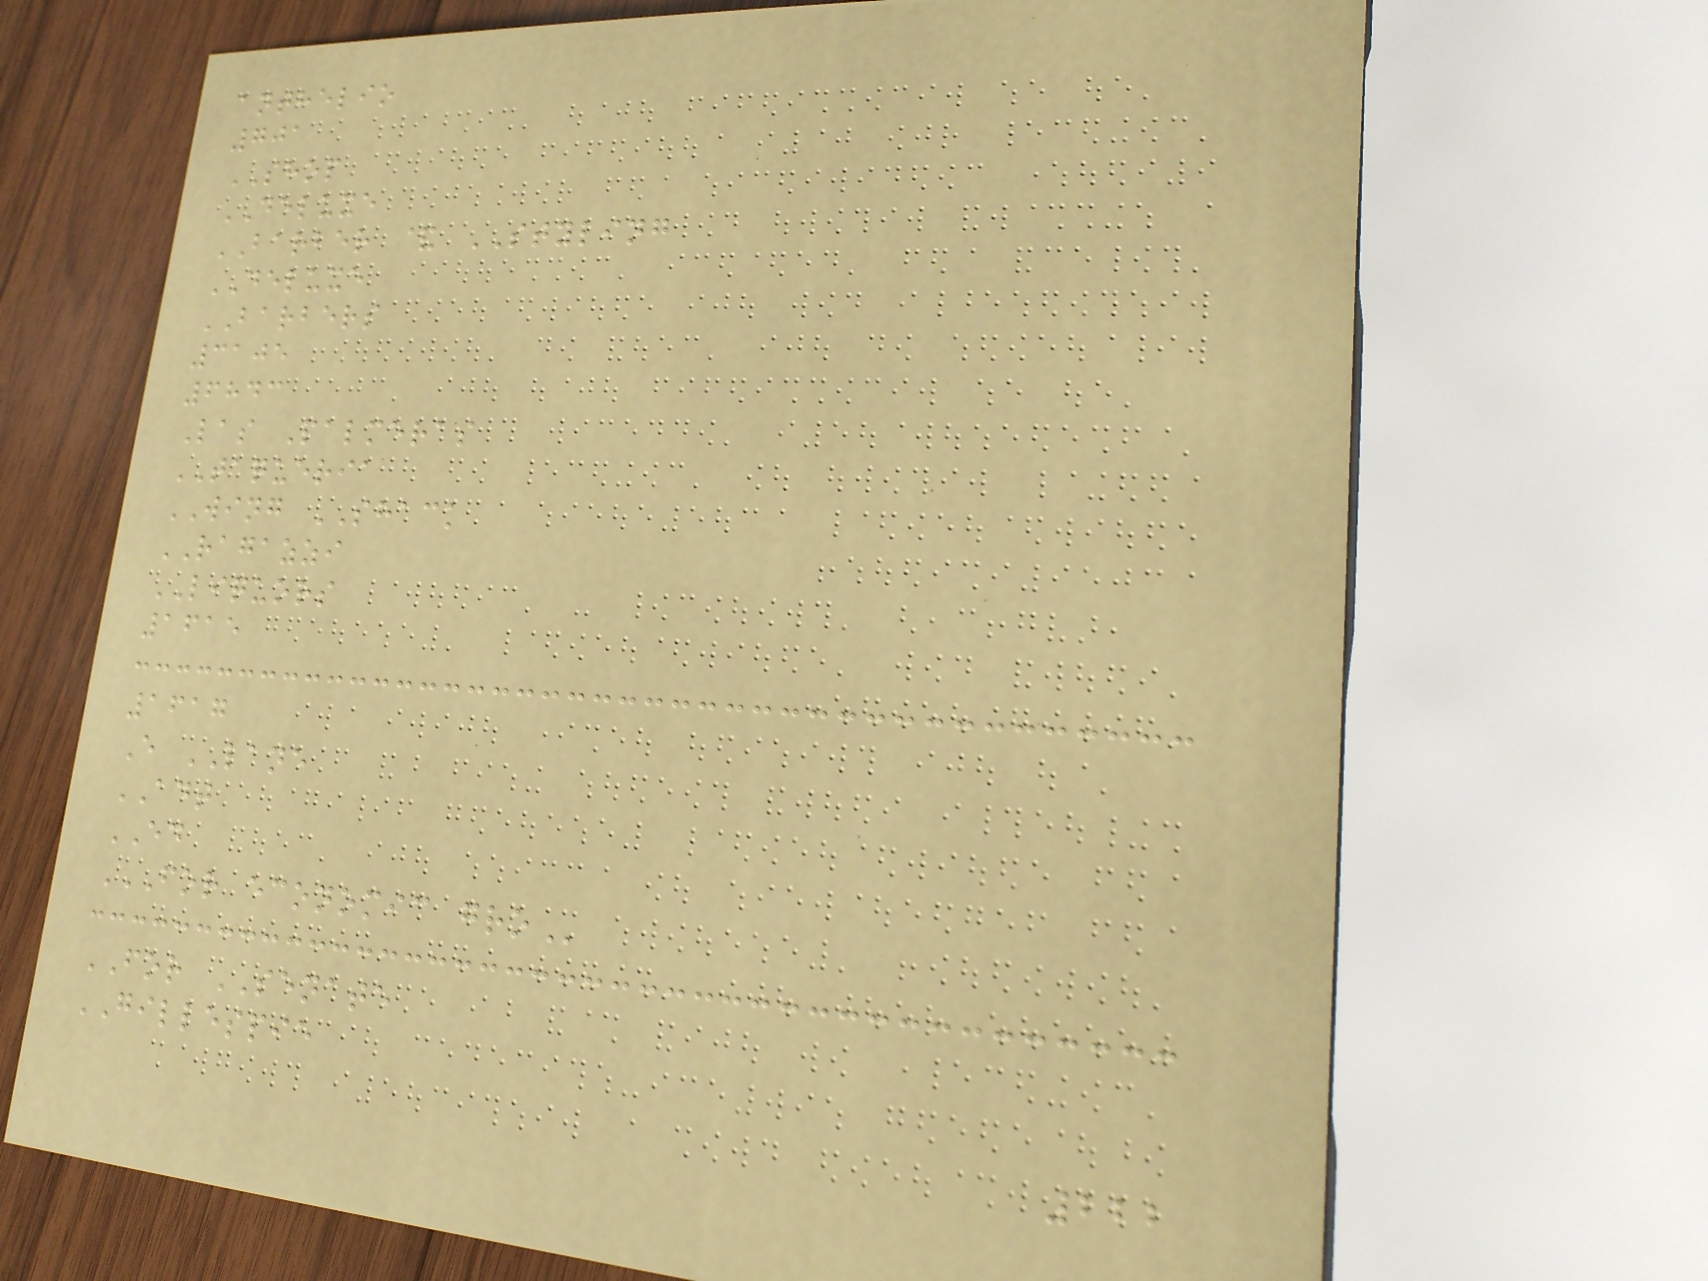anthelio
701
SHOP
DELUXE
BARBER & STYLING
DELUXE
BARBERS
3105
6843
Las Palmeras
TAQUERIA
WING SHACK
RAGAZZI
LIQUORS
1615
1617
E LANE
ADT
ED
FOR ECONOMIC GRO
FOR SENATE
GILLESPIE
222
